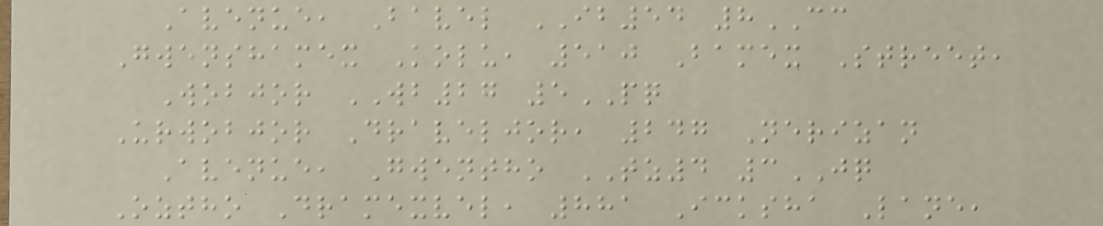Avenue, Bavel IB54 8CC
Gwenshamex Kolu, 510 Bamex Street,
Wobjor WB27 5PQ
Urwobjor Draveljor, 247 Nerizan
Avenue, Gwentho TZ4 3JQ
Oztho Dramexvel, 881 Icksha Lane,
